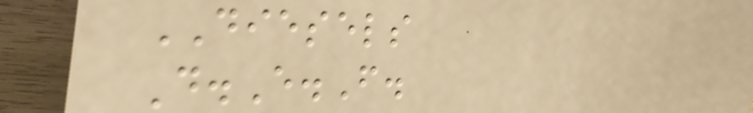DIESELS
D.E.F.
